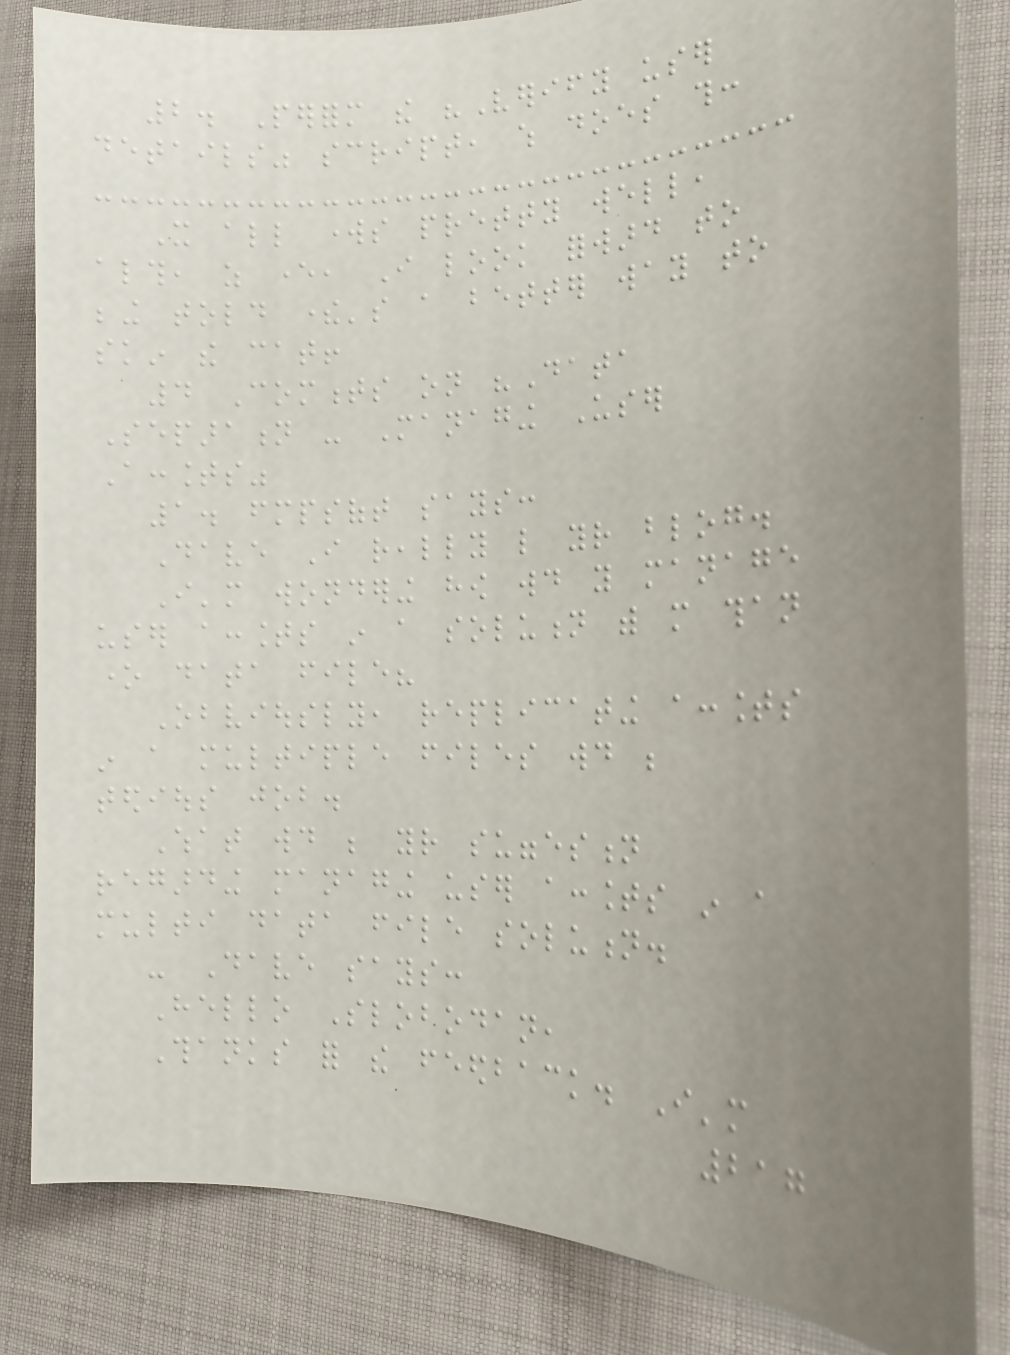2. Perform the "Verify user
details" script, which does this:
It all works pretty well,
although, as ever, I look forward to
being told there's a better way to
skin the cat!
4 Comments on "Data
Separation - Managing User
Accounts"
1. fmpsoft says:
Dave I really like your blog.
I'm wondering how would you manage
user accounts in a solution with more than
one data file?
Obviously, replicating accounts
in a multiple files would be
tedious job.
What would be your suggestion
regarding managing user accounts in a
multi data file solution.
- Dave says:
Hello Slobodan,
Thanks for the feedback. I'm
217
